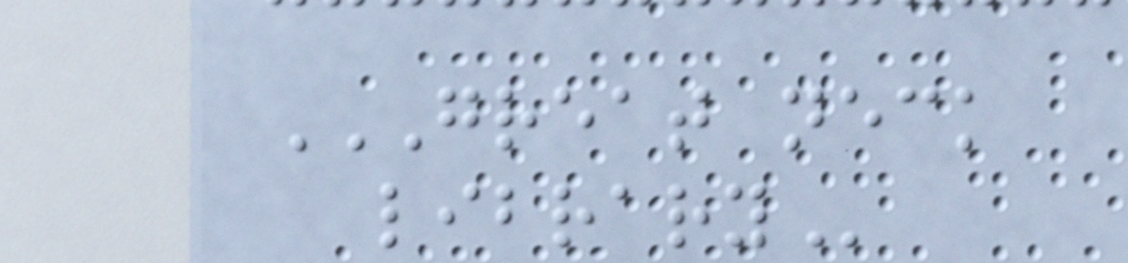GREAT NECK
LIBRARY
